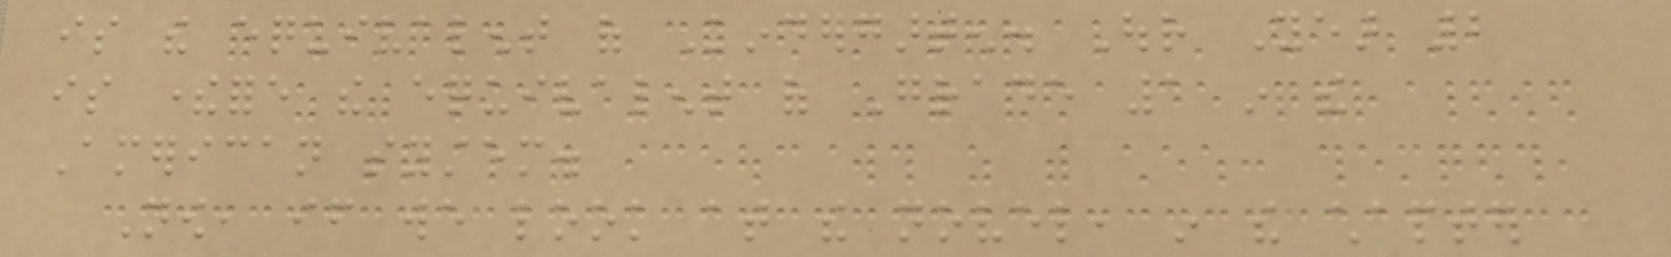is the equivalent of Kindergarten. Our Year 2
is therefore the equivalent of Grade 1 in the
American system.
Now, if we look at the novel, in the chapter
